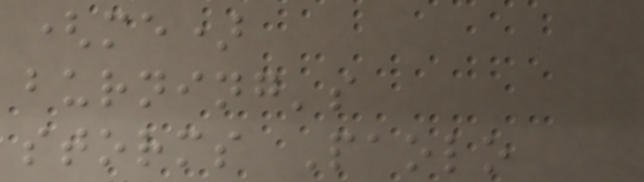(me)
burning's
storms Paolo
